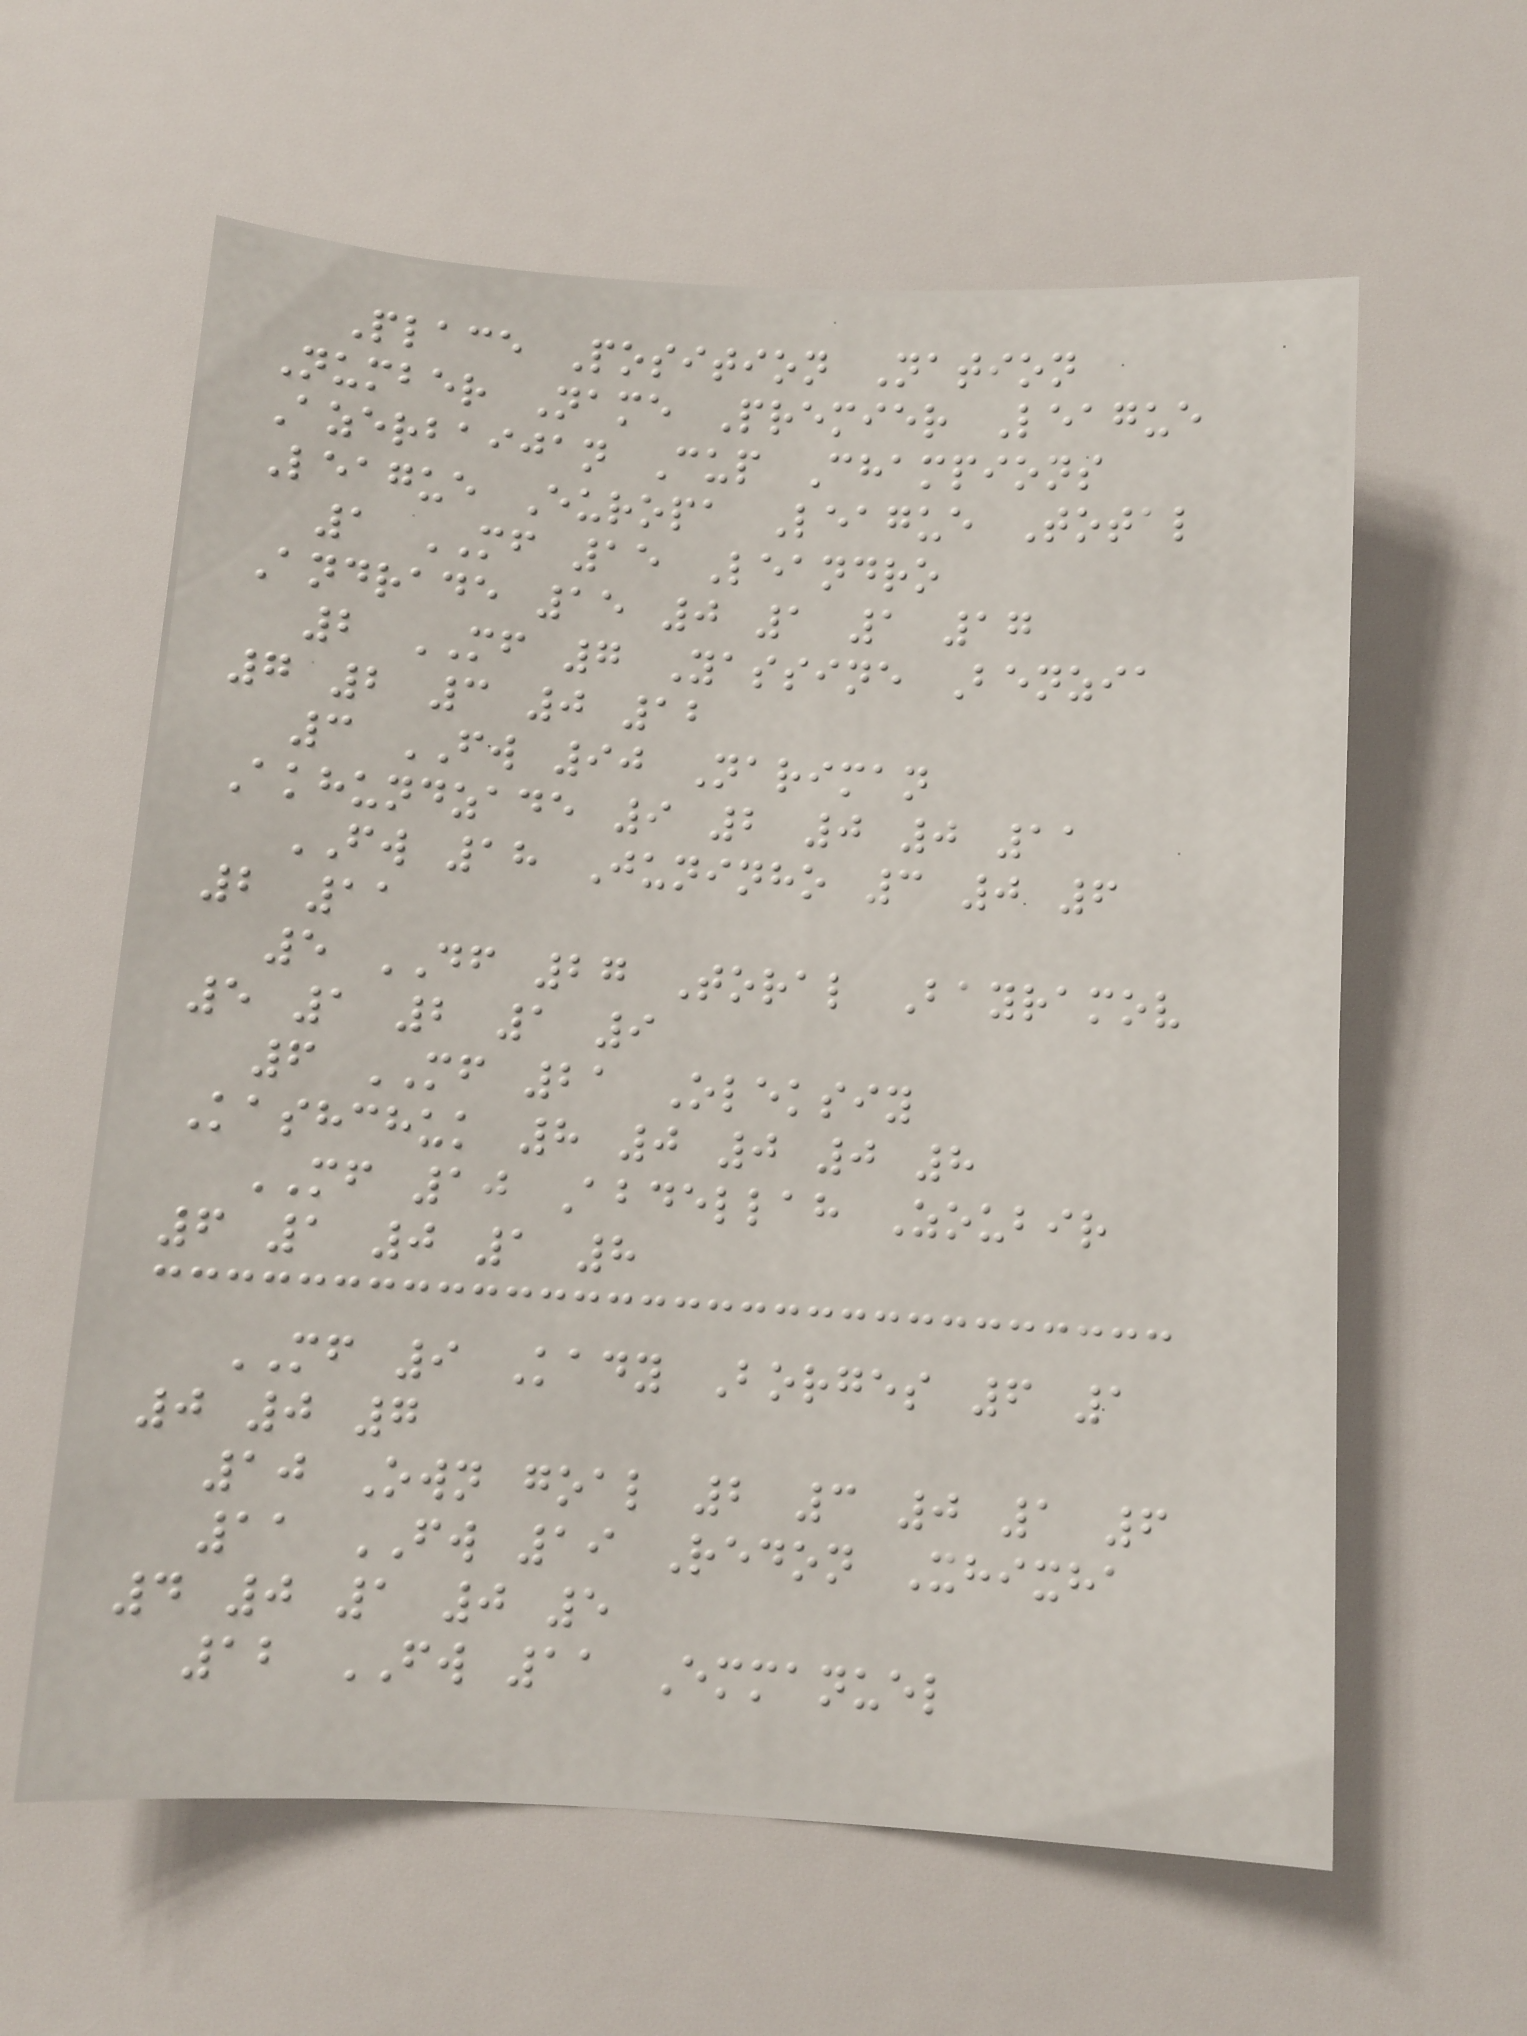Place Position Nation
Number Name Premier League
Azerbaijan Cup Champions
League Europa League Total
1 MF 15 Leandro
Andrade 15 0 1 1 17
2 MF 7 Yassine Benzia
7 2 3 0 12
3 FW 90 Nariman
Akhundzade 9 2 0 0 11
FW 18 Juninho 3 0 6
2 11
5 DF 27 Toral Bayramov
5 1 2 1 9
6 MF 21 Oleksiy
Kashchuk 8 0 0 0 8
MF 10 Abdellah Zoubir
6 1 0 1 8
MF 9 Kady Borges 6 1
0 0 7
10 Own goal 2 3 0 1 6
11 FW 19 Redon Xhixha
4 0 1 0 5
12 FW 11 Emmanuel
